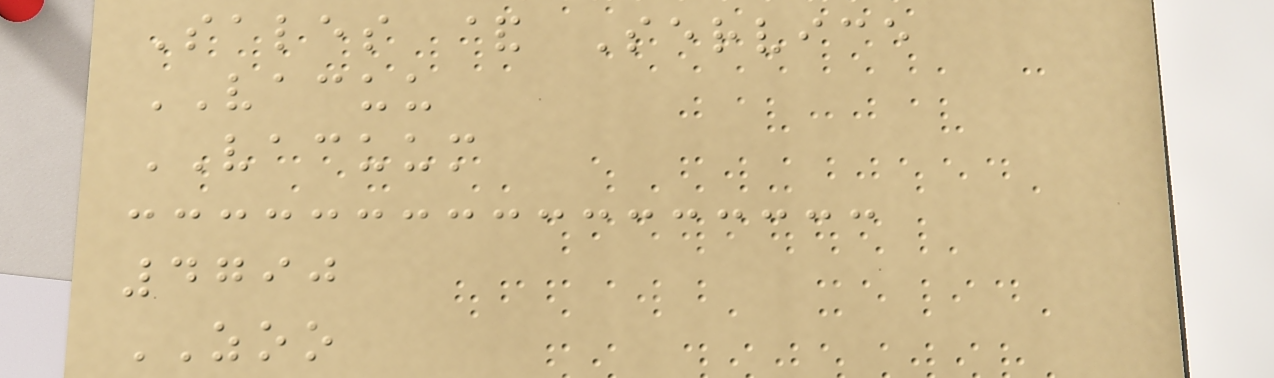Sales & Service
VACUU
VACUUM
4790
ZOO
